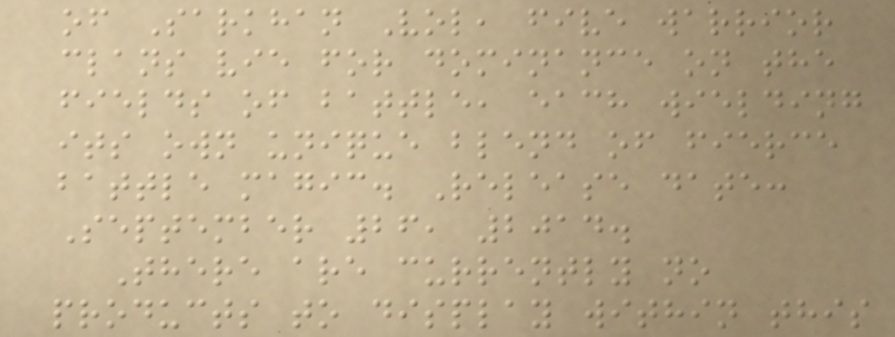of Sarkhan Vol, five warrior
clans vie for dominance on the
fields of battle, each wielding
its own unique blend of fierce
battle magic. Release date:
September 26, 2014.
There are currently no
products to display within this
